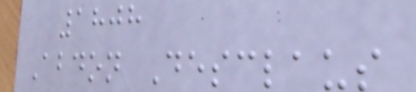1808
Abdon Desclaus
